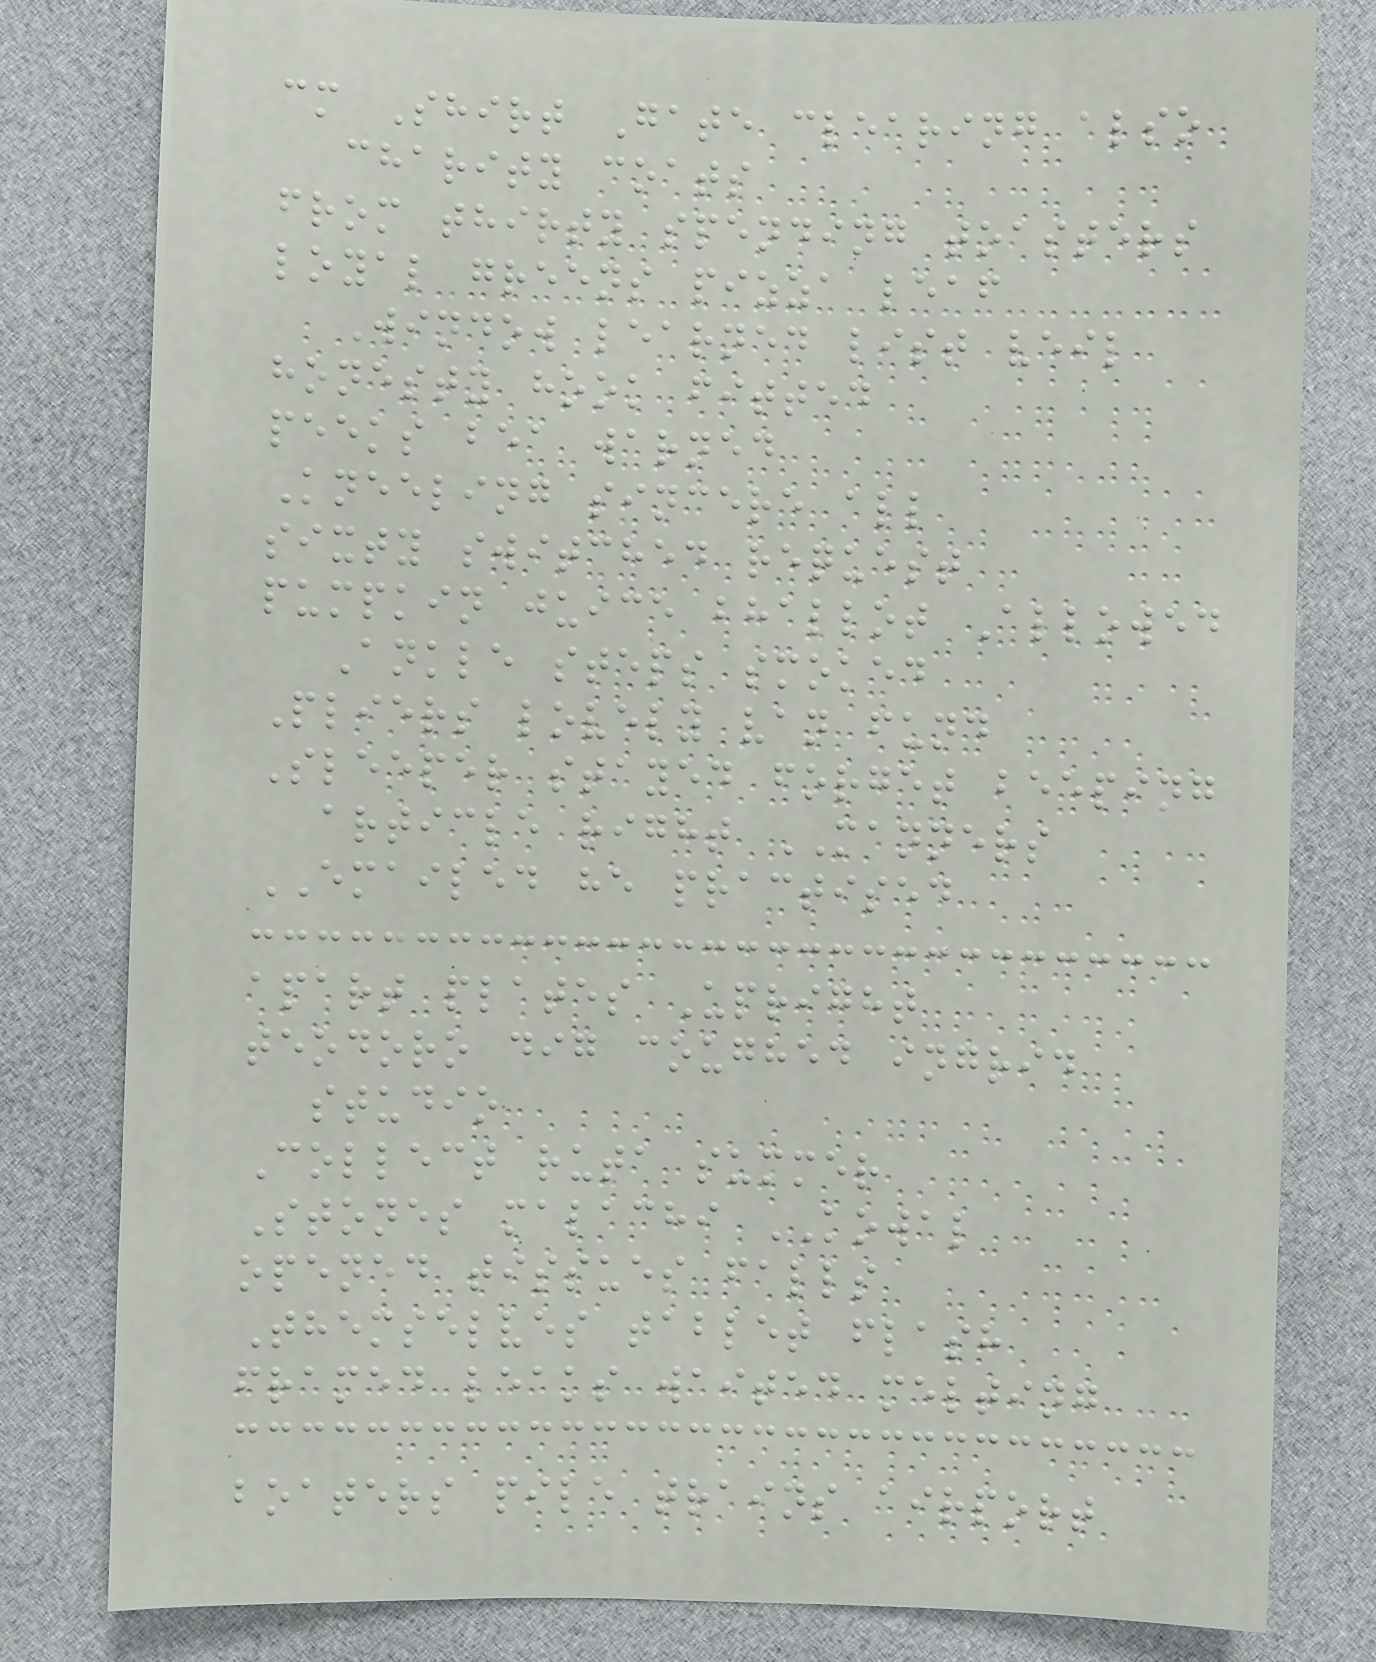cm Shirt Gate clearing also
charity coats
from thirty spending toasters
loyal greens pizza leaf
Window learned list veil
honesty hook fitted
peeks bea warned
Kneeling sincere all
sixty switched request
pumpkin juice bhallot Allowed
Ankle steps smoked
Pliers lovely van fund
Sleeper stayed forget beeping
article right MANNERS
EMAILED he practised
apart plates Upright
teodoro dig coughed ingrid
studio
Collect ruta summer
Stones malachi KOWAL
opened tissues falls
Themselves tablet flash
framed leaks waited melting
boaters pile trains airport
